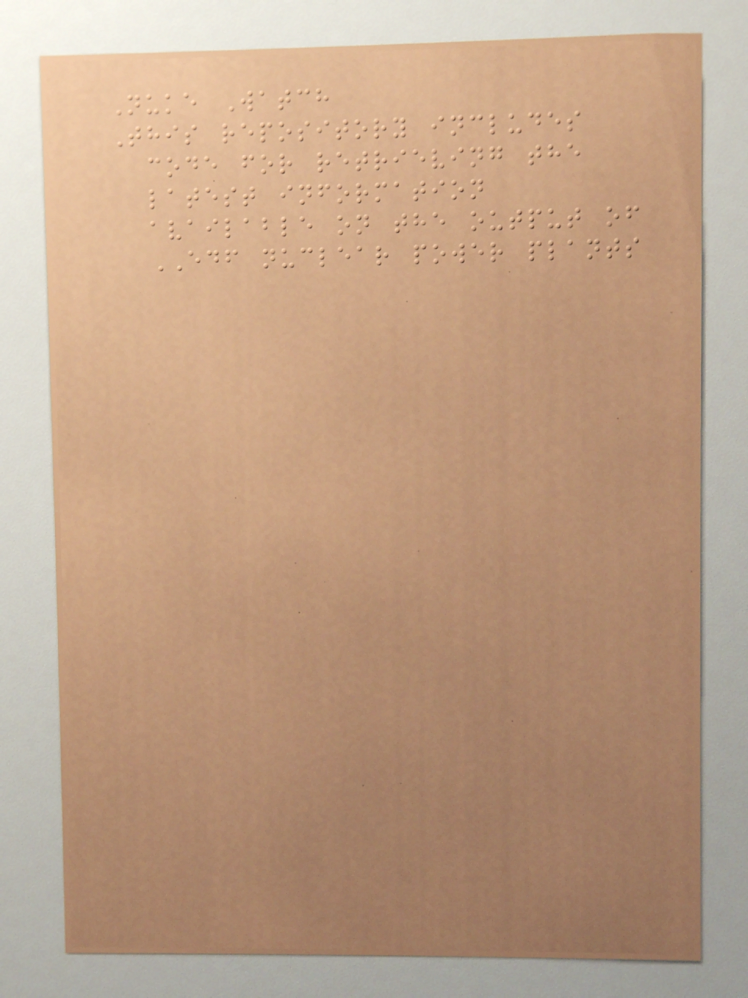Nuke Watch
This repository includes
code for retrieving the
latest information
available on the output of
EDF nuclear power plants
